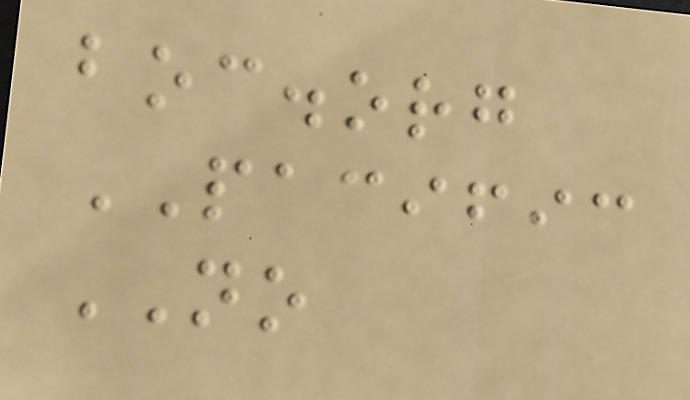boc.org
PACIFIC
NO
